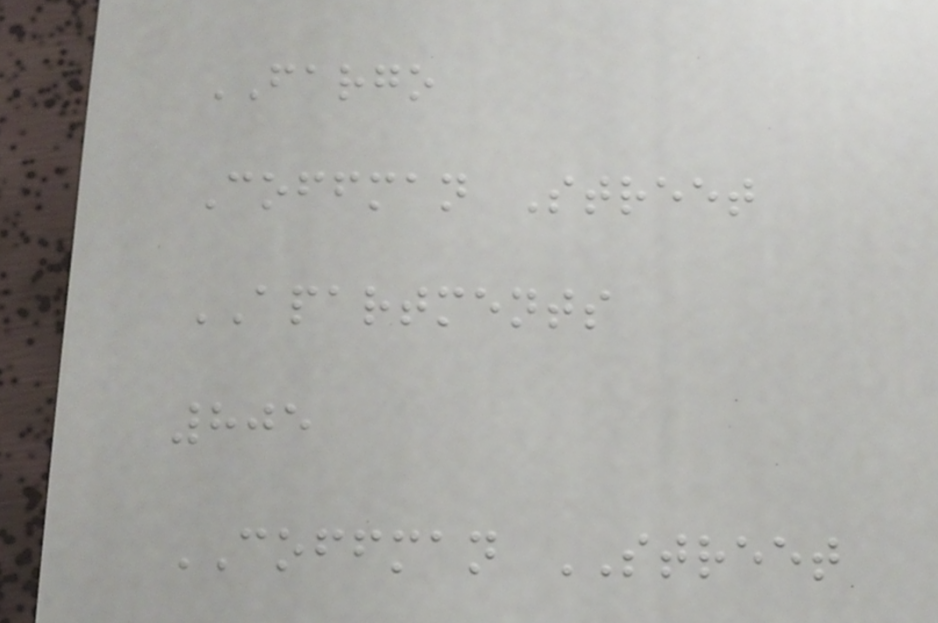FARGO
Coffman Street
APARTMENTS
805
COFFMAN STREET
